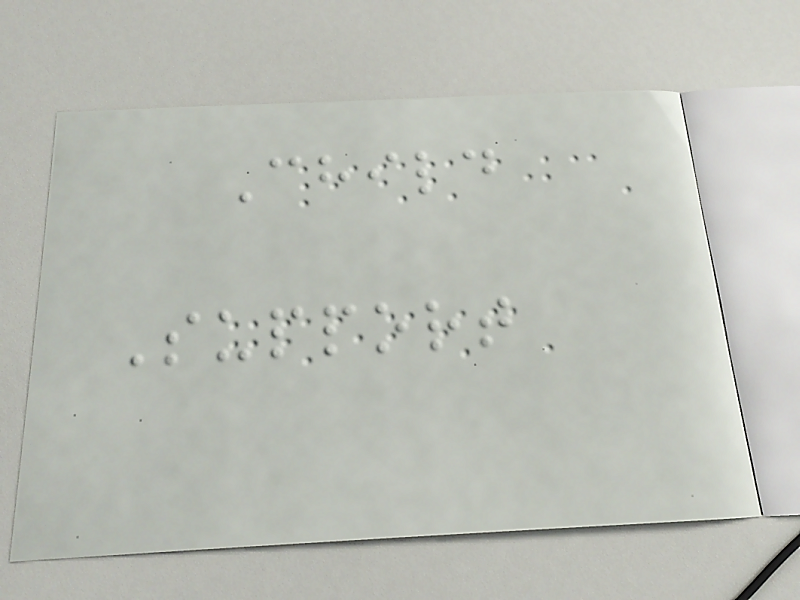Child
Support
